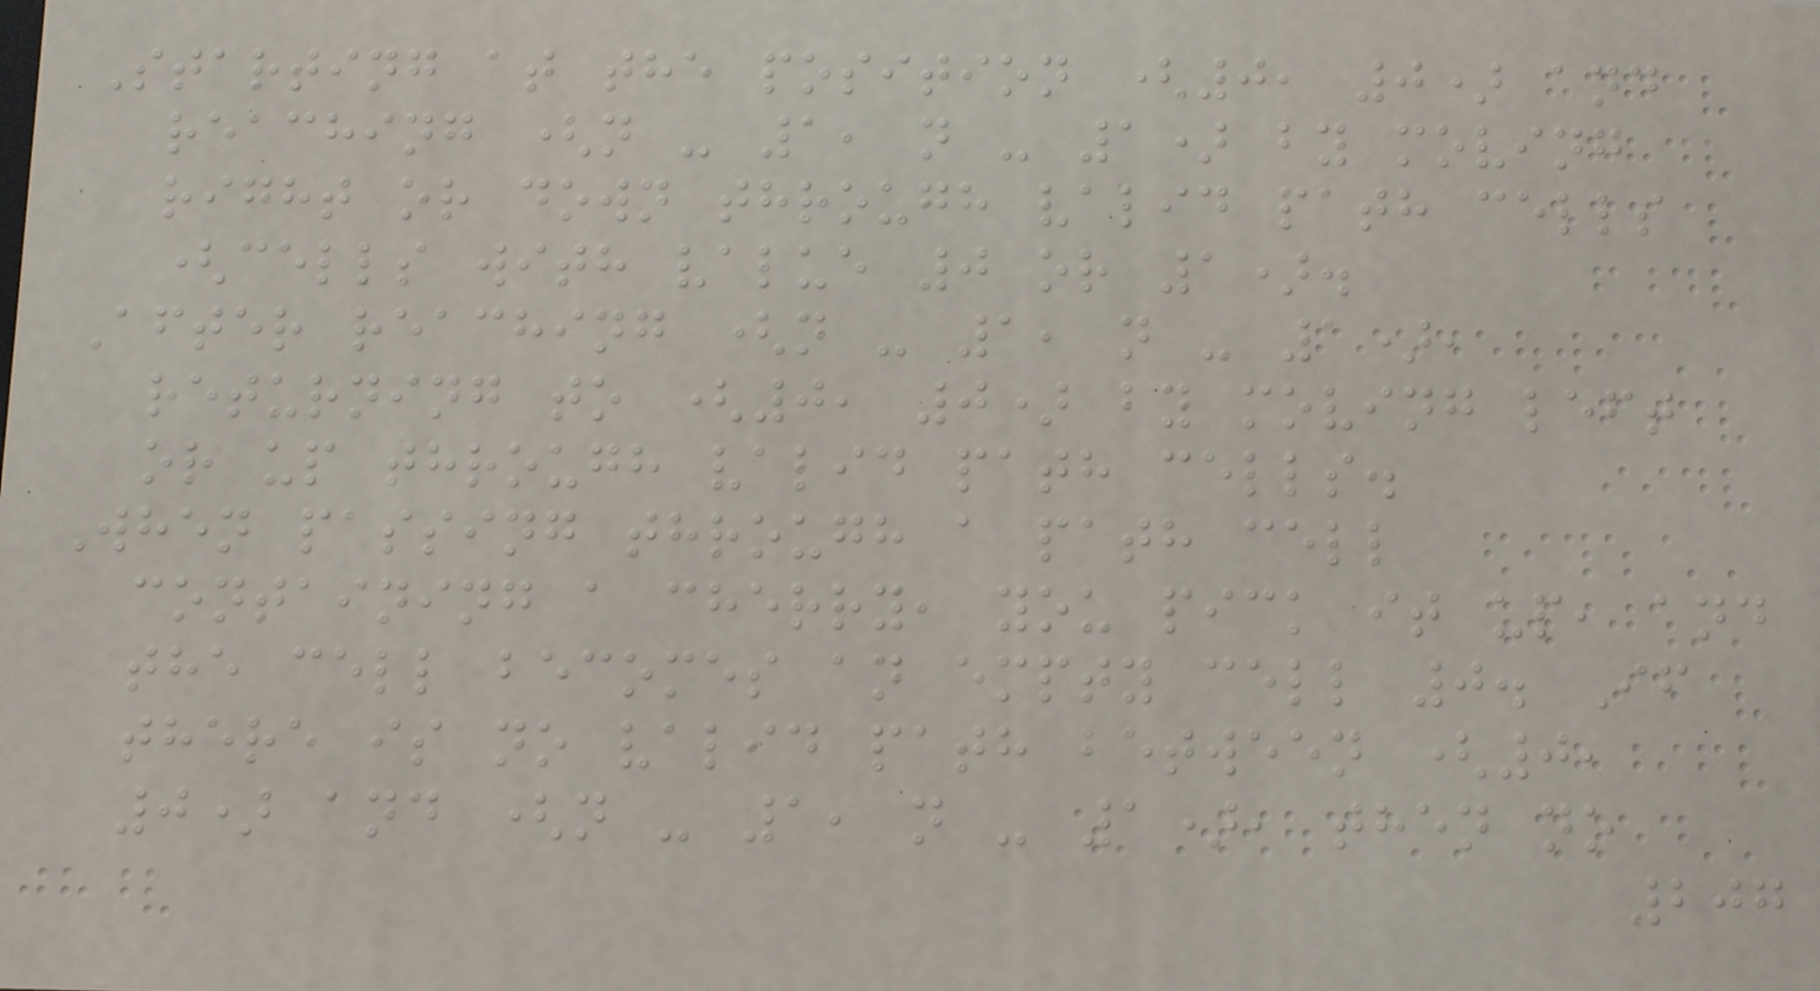Starting at the position (0, 0) and
reaching (n - 1, n - 1) by moving
right or down through valid path cells
(cells with value 0 or 1).
After reaching (n - 1, n - 1),
returning to (0, 0) by moving left
or up through valid path cells.
When passing through a path cell
containing a cherry, you pick it up, and
the cell becomes an empty cell 0. If
there is no valid path between (0,
0) and (n - 1, n - 1), then no
207
